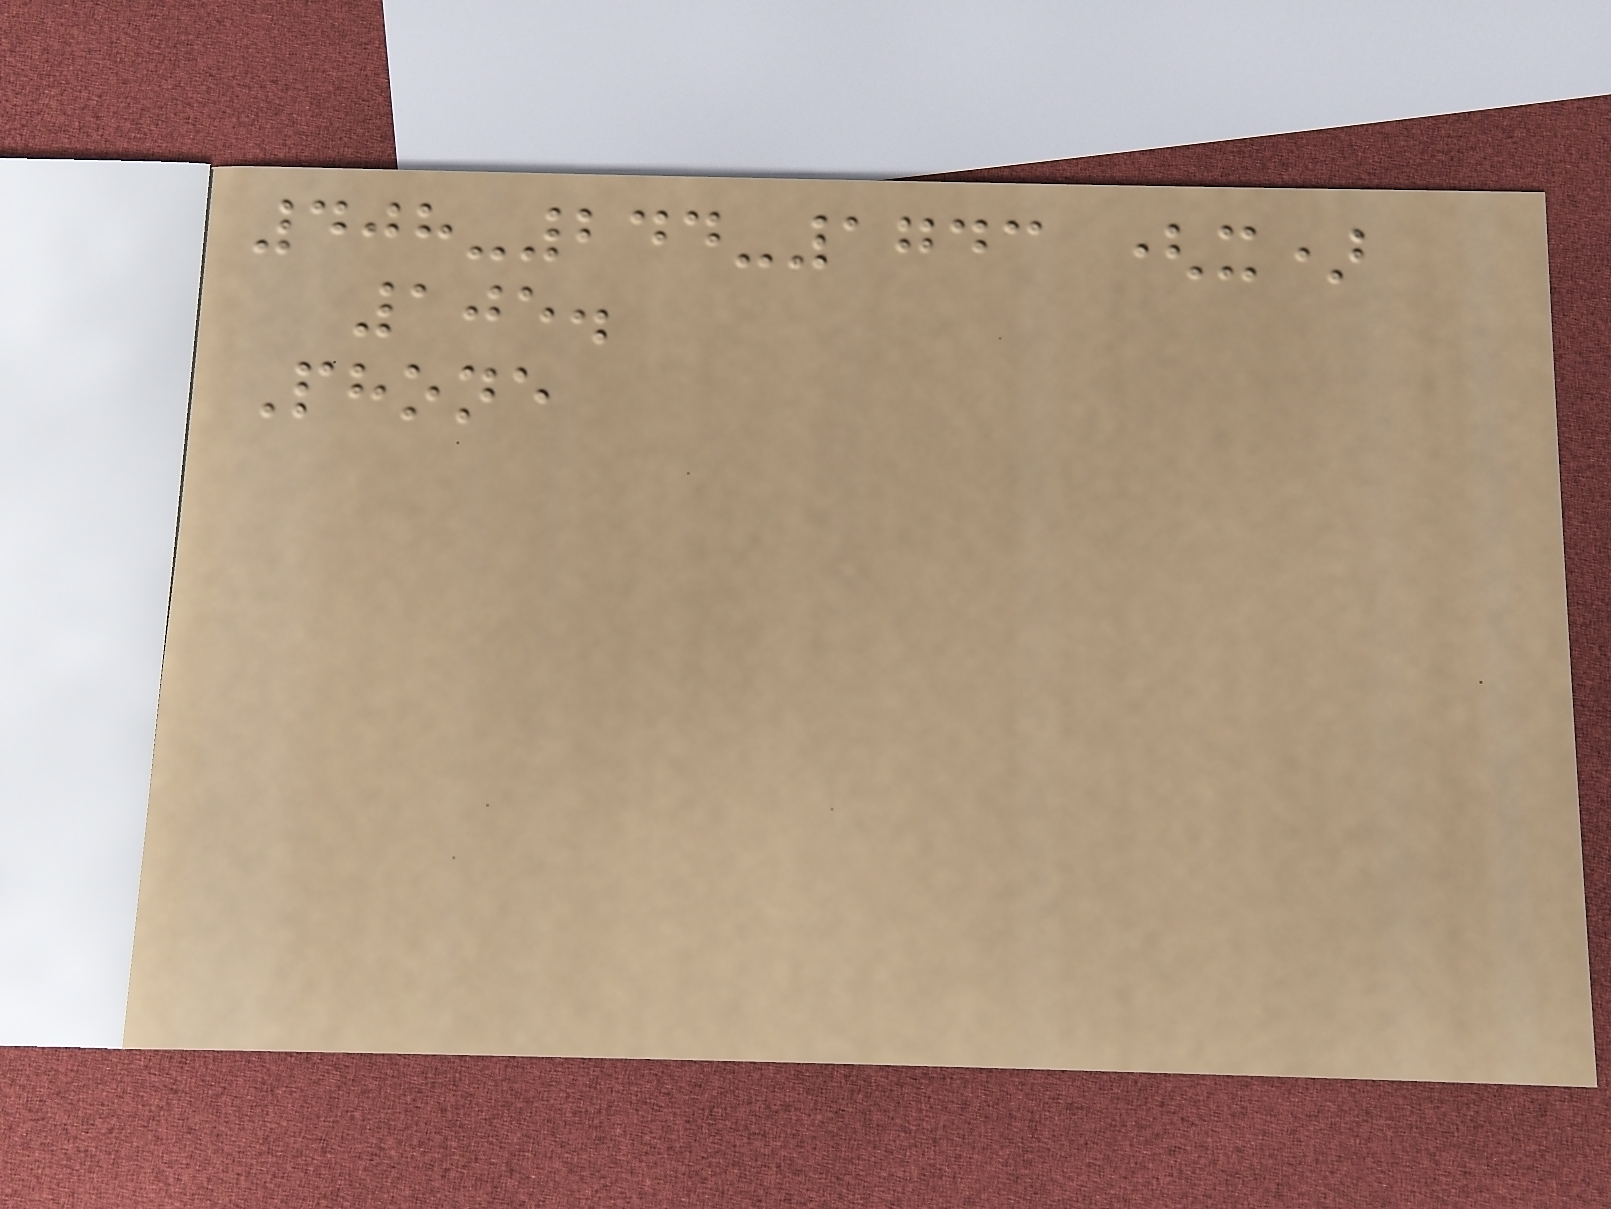408-244-1743 (x)
105.
Phone
